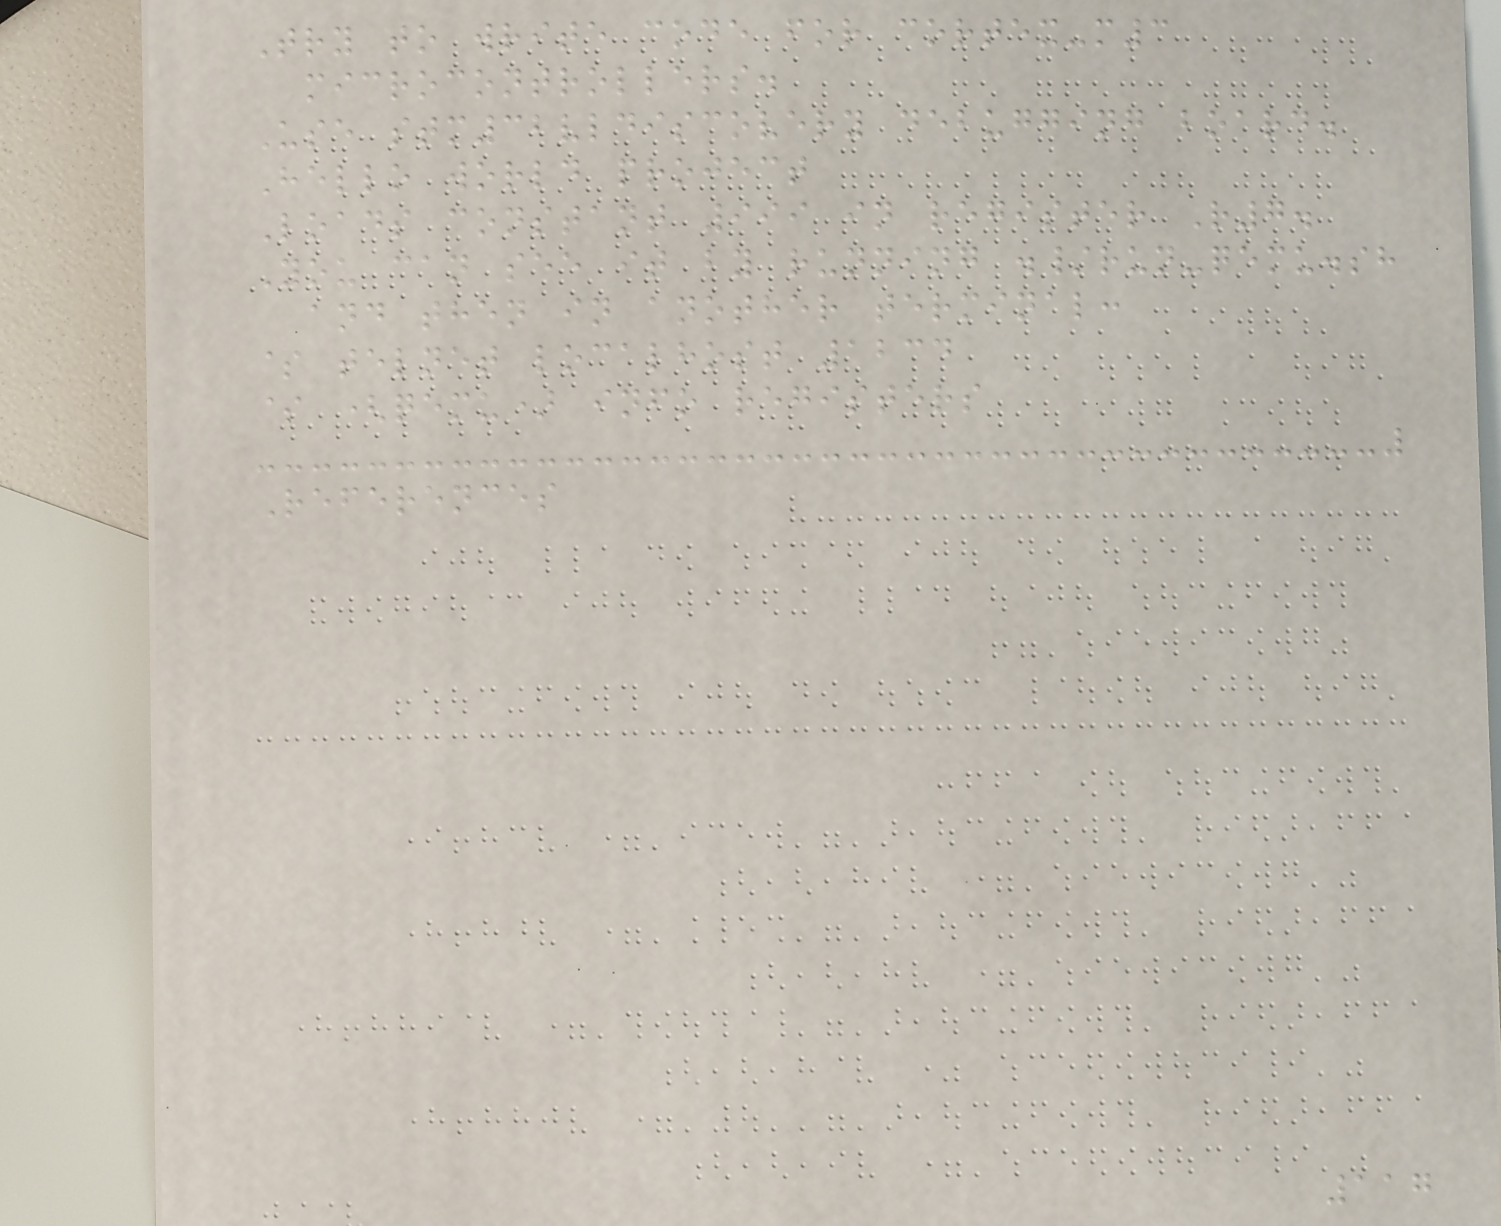Try to write code for cortex-m3
microcontrollers.
Use stm32vldiscovery debugging board.
Hello world project
Loads constant 999 in register R7.
You can see it by running ./run-qemu.sh
and then in another terminal:
$ telnet localhost 1234
$ (qemu) info registers
References
117
